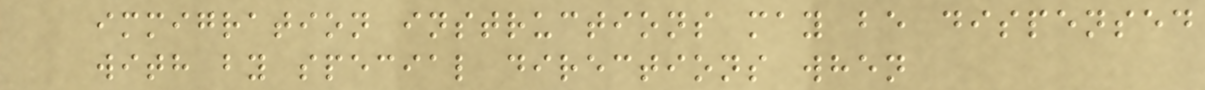immigration instructions may be dispensed
with by special directions when
